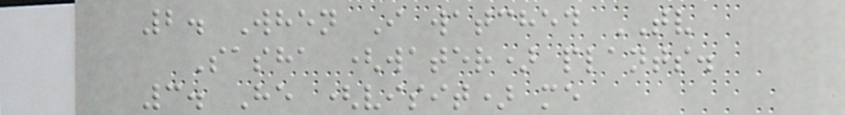2. When I watched TV
Sasha (water) plants.
3. He (visit) me
